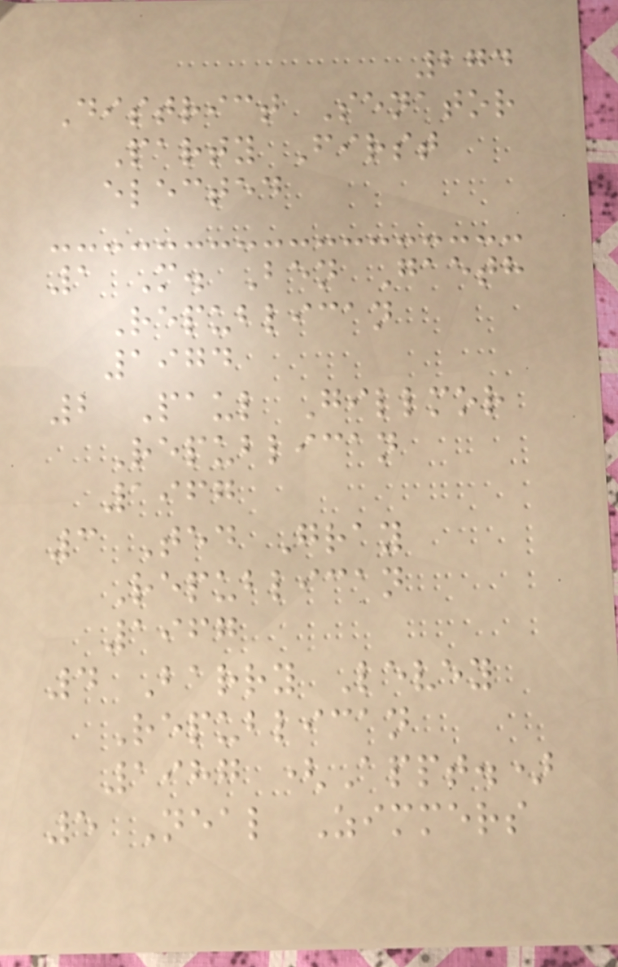274
District Senator
Party First
elected
1 M. Ben Gaeth
Republican
1974
2 Paul Gillmor
Republican
1967
3 Ted Gray
Republican
1967
4 Barry Levey
Republican
1987 (Appt.)
5 Neal Zimmers
